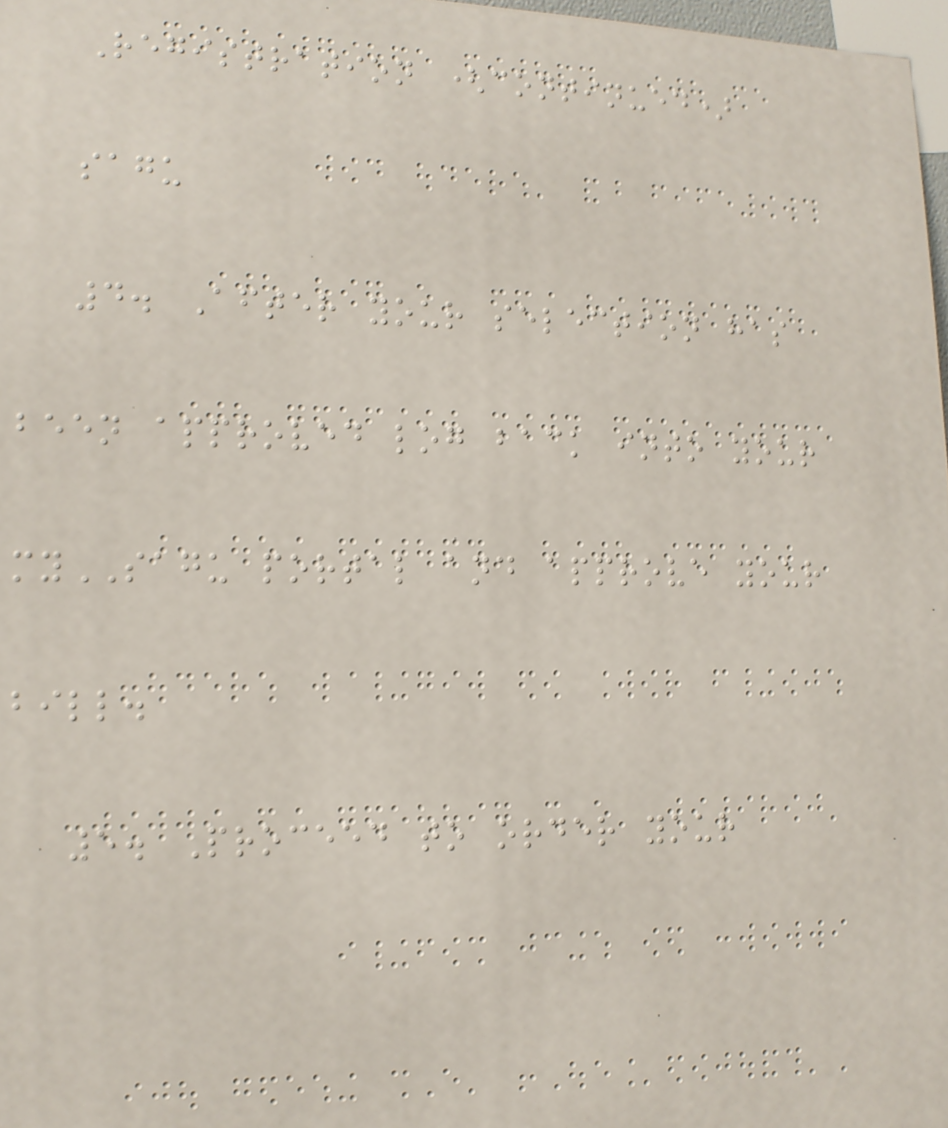Registration (continued)
sagu
4. After your selection has
been approved log back into your
mySAGU portal and approve your
bill.
5. Proceed to order your
